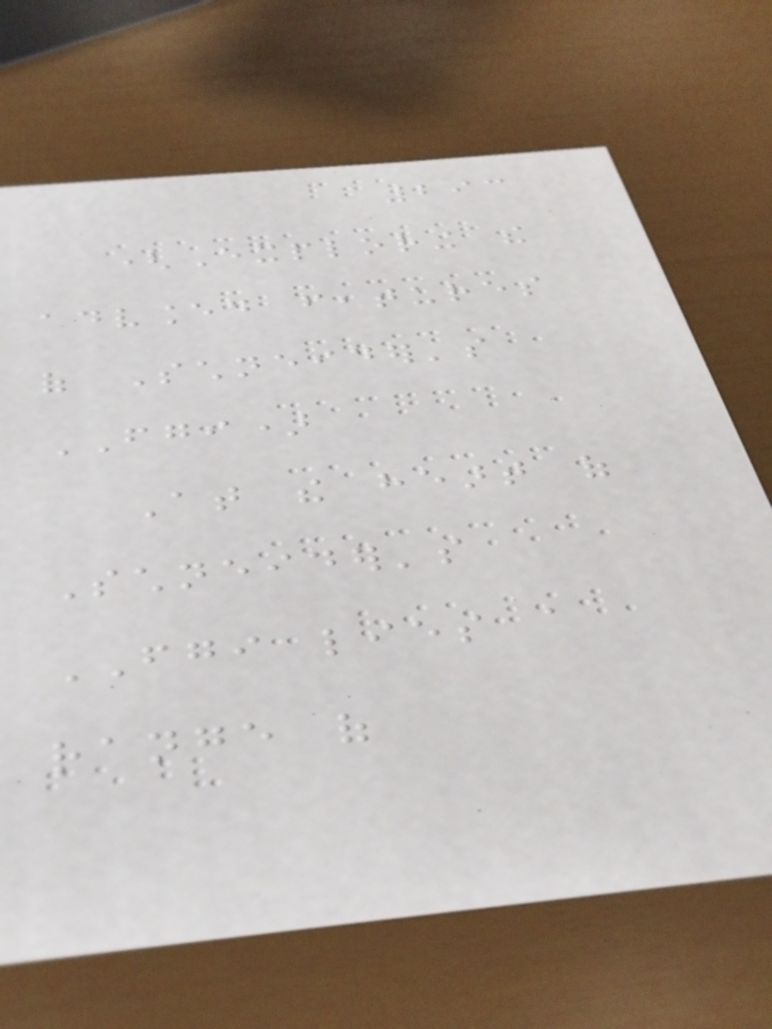293
(Exploring the
advanced features
of Schneider's
FGI)
At the heart of
Schneider's
FGI lies a
range of
